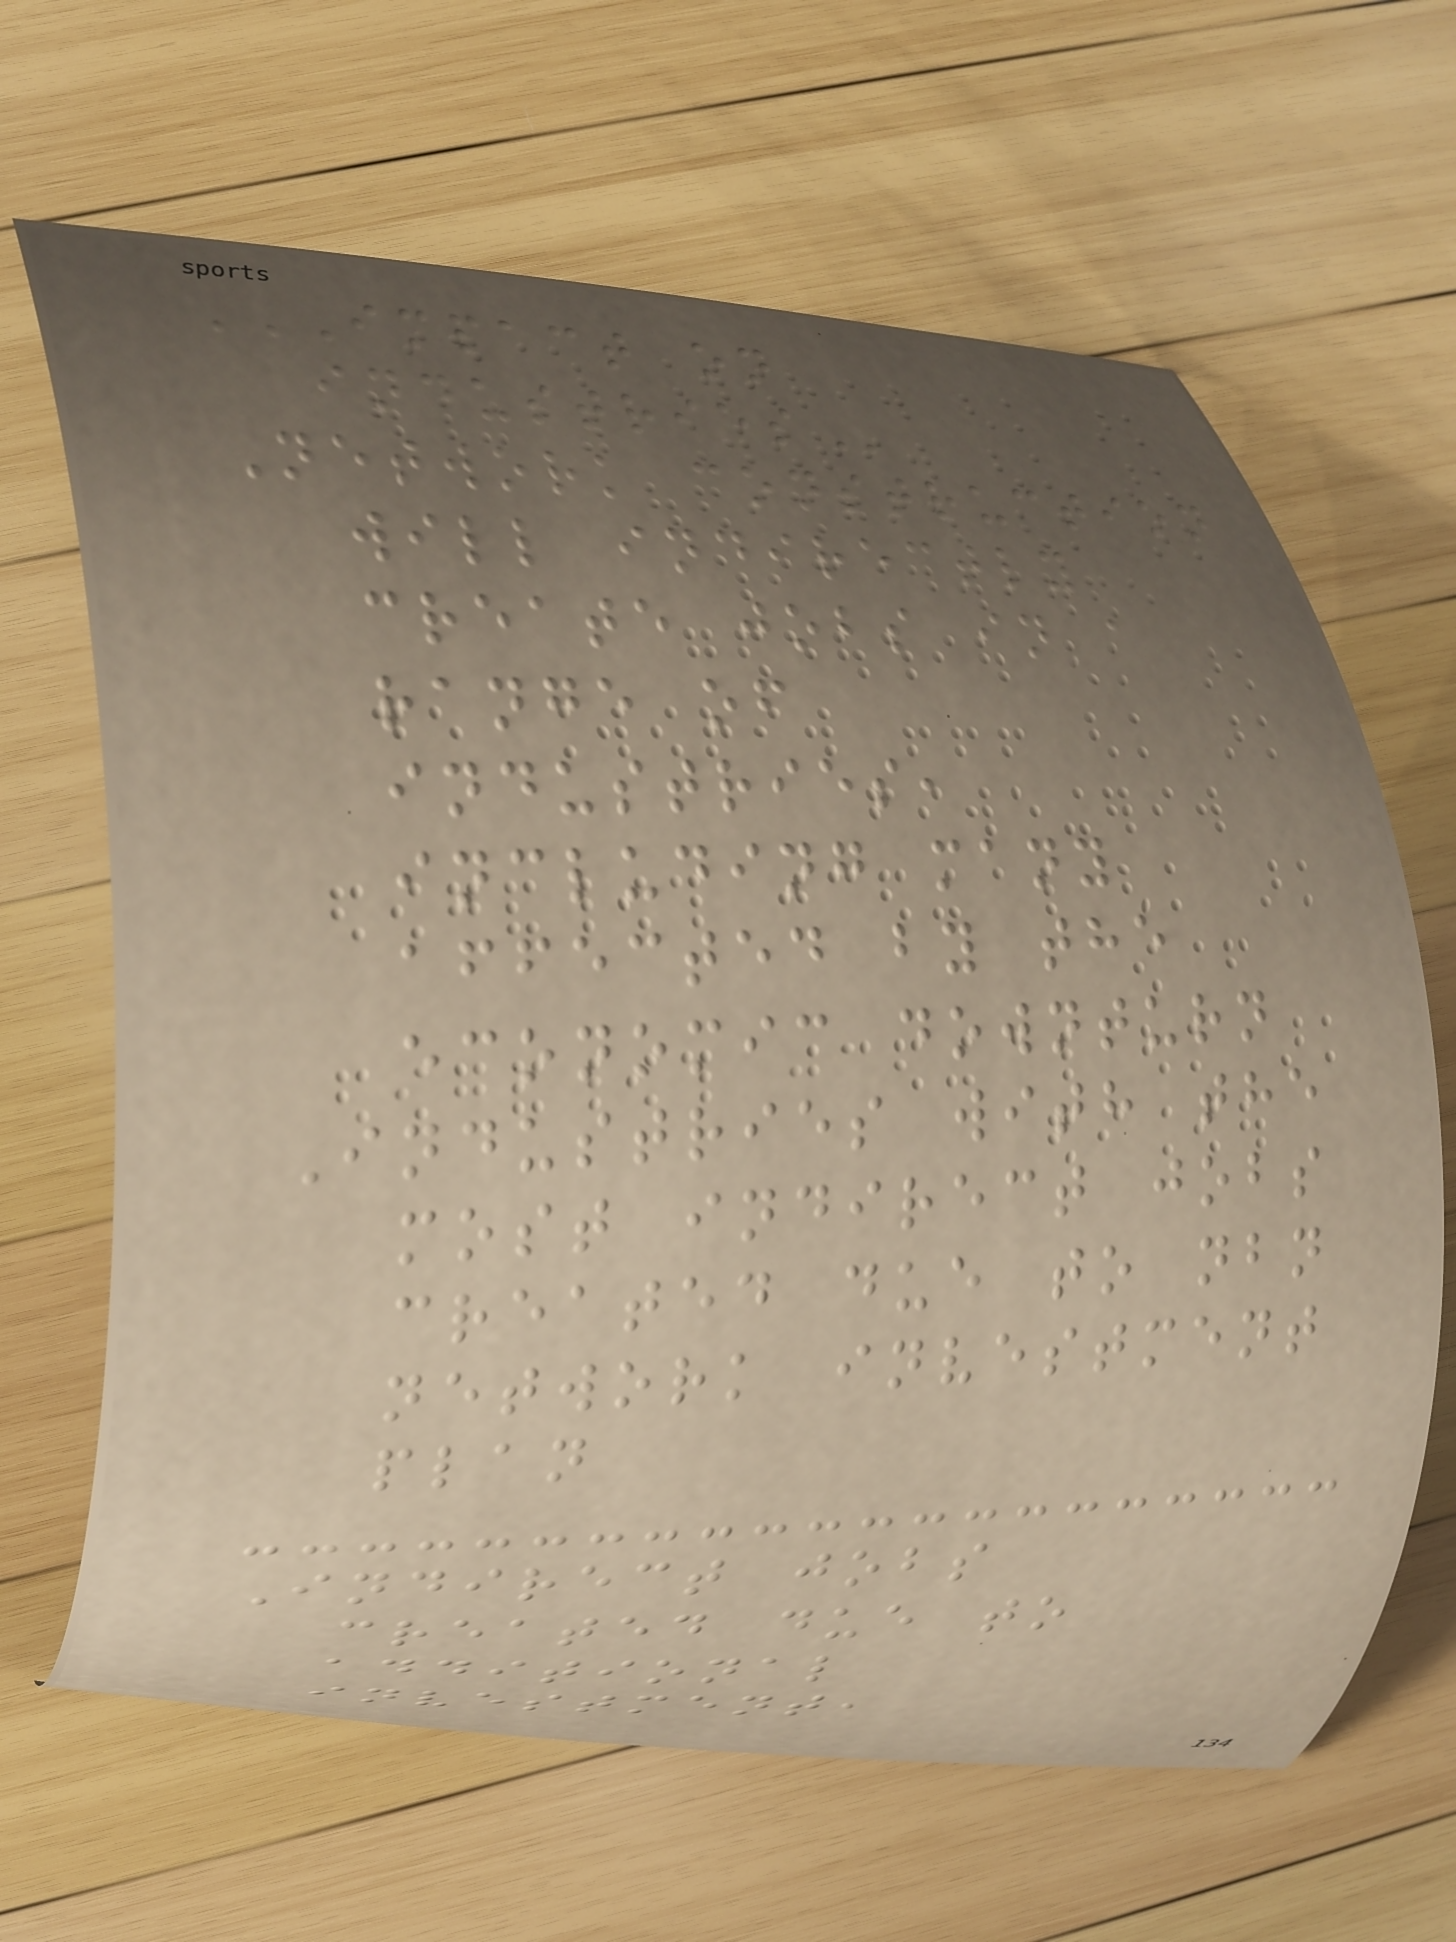IMPACT ON
INDUSTRIES
Network construction
will indirectly
create jobs in a
range of
industries,
including many
affected by the
economic downturn
Industries with the
most indirect jobs
created due to nbn
network investment
plan
Indirect jobs
created due to
additional
investment,
